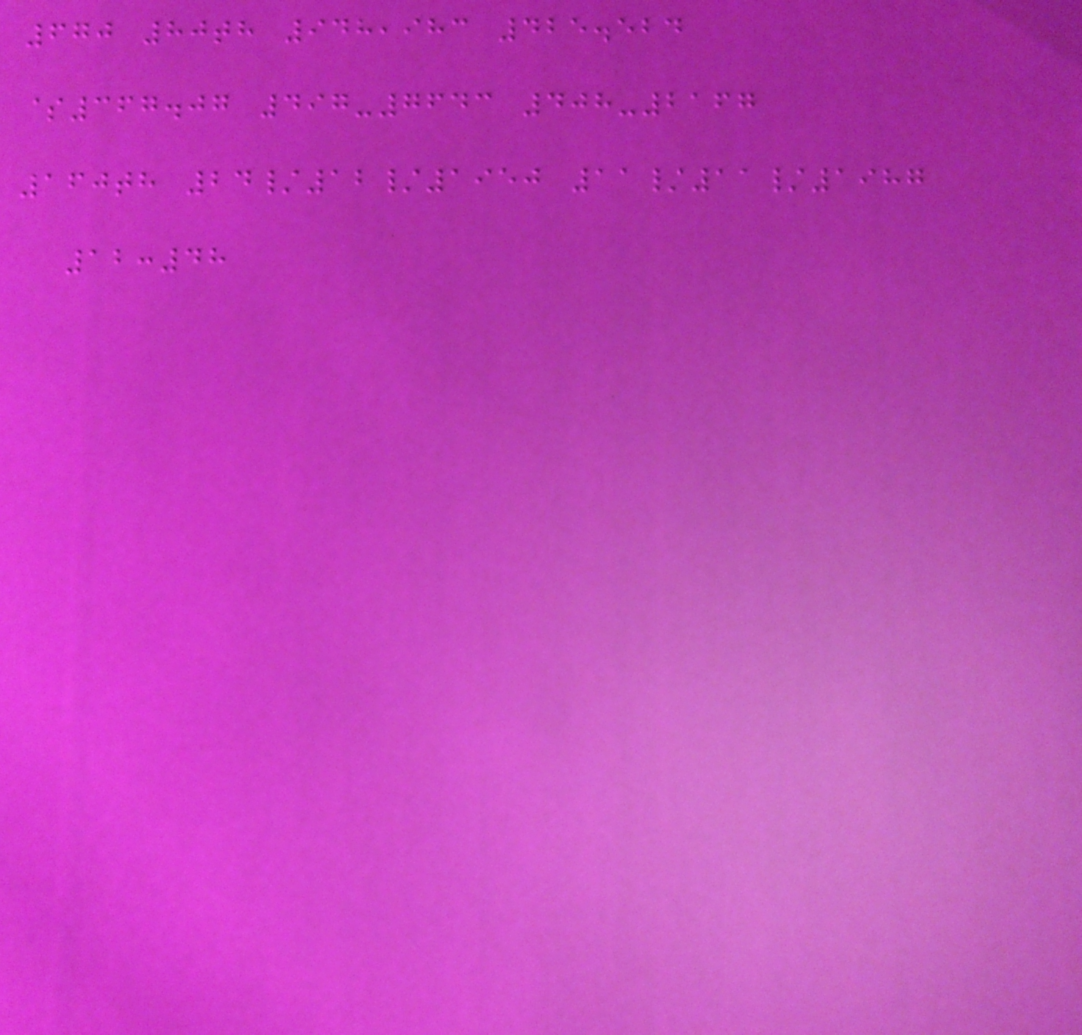670 80th 948,983 425.524
$367.07 497-7643 408-2167
160th 24/12/1950 11/11/1987
12:48
